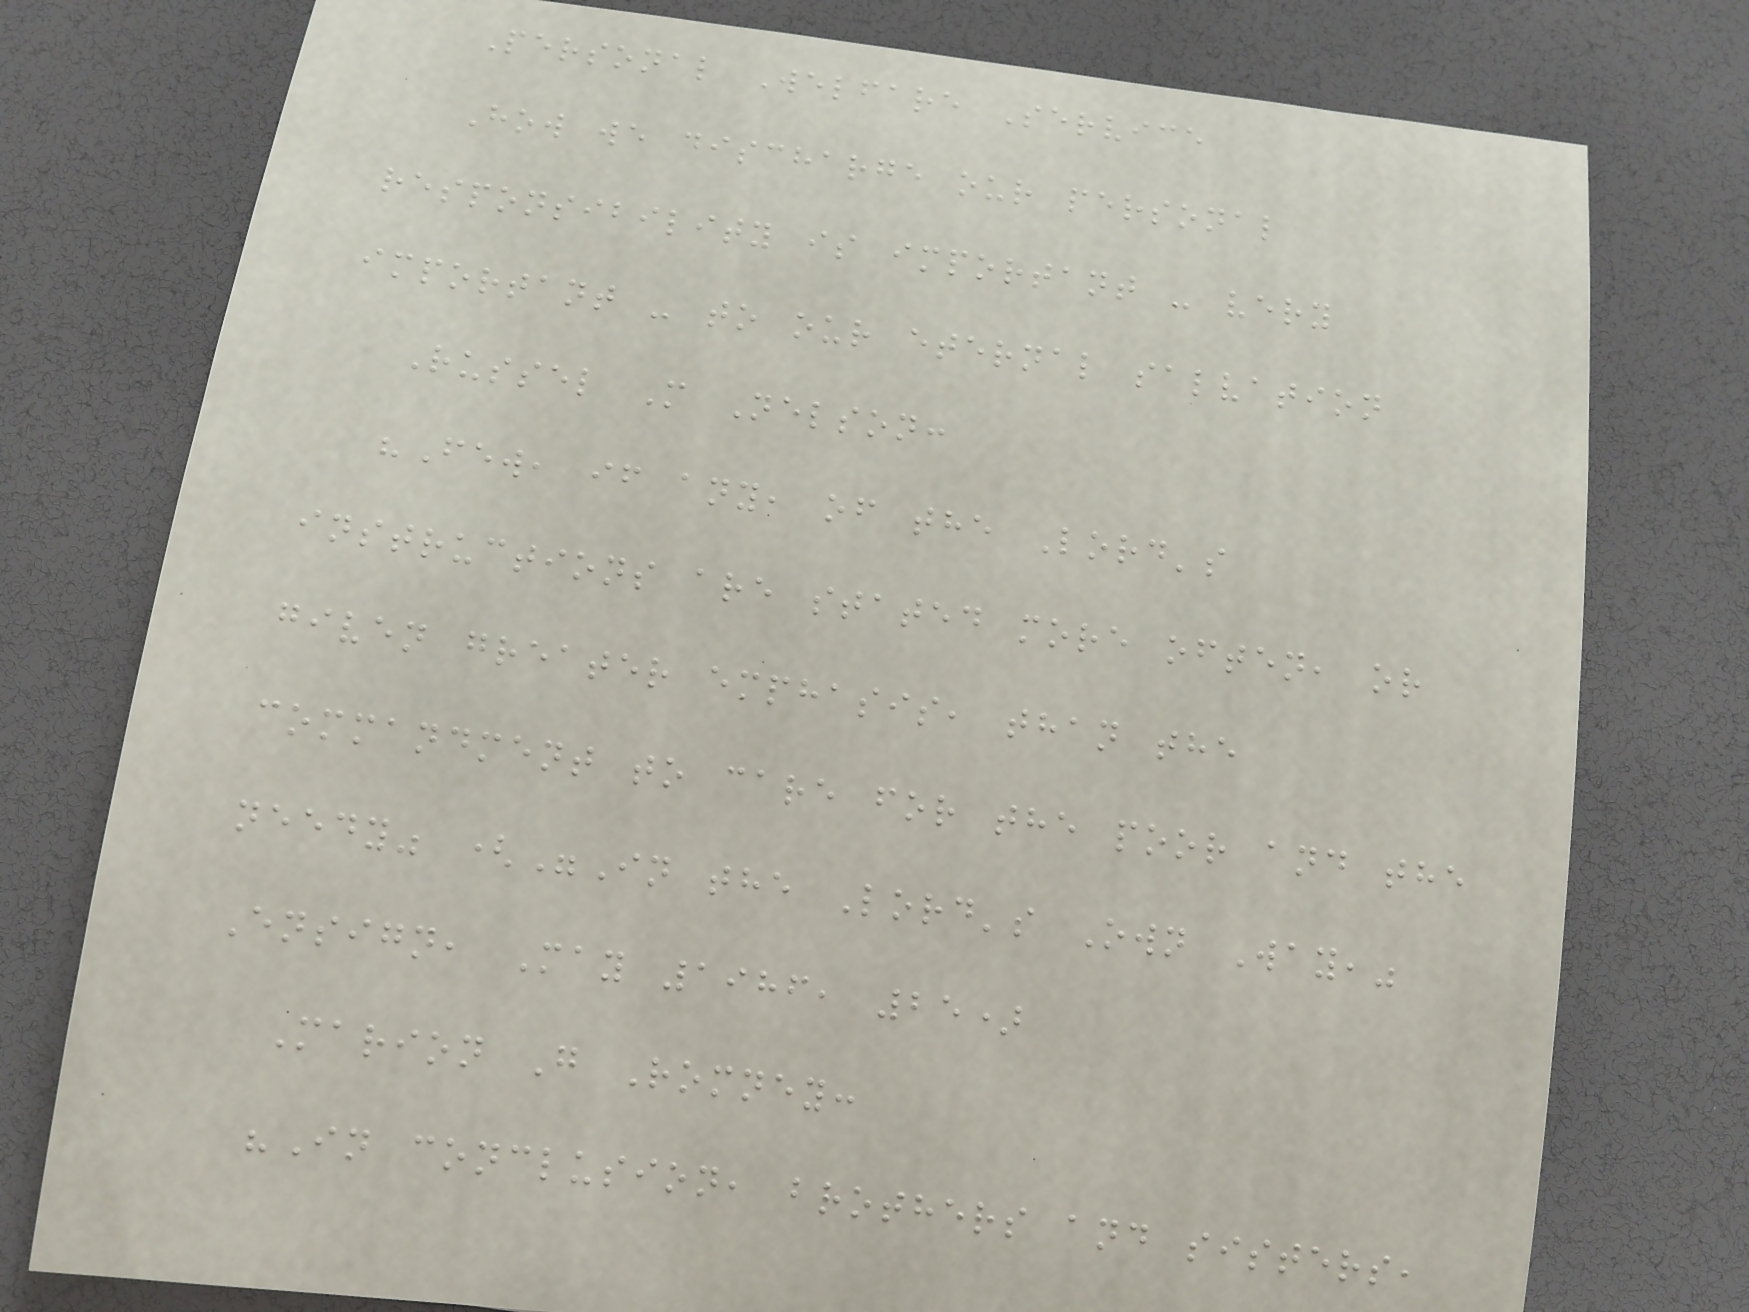Personal Welfare Service
How we discharge our personal
responsibility is important - very
important - to our eternal salvation
Russel M Nelson:
"Few, if any, of the Lord's
instructions are stated more often, or
given greater emphasis, than the
commandment to care for the poor and the
needy" ("In the Lord's Own Way,"
Ensign, May 1986, 25)
Marion G Romney:
"In conclusion, brothers and sisters,
